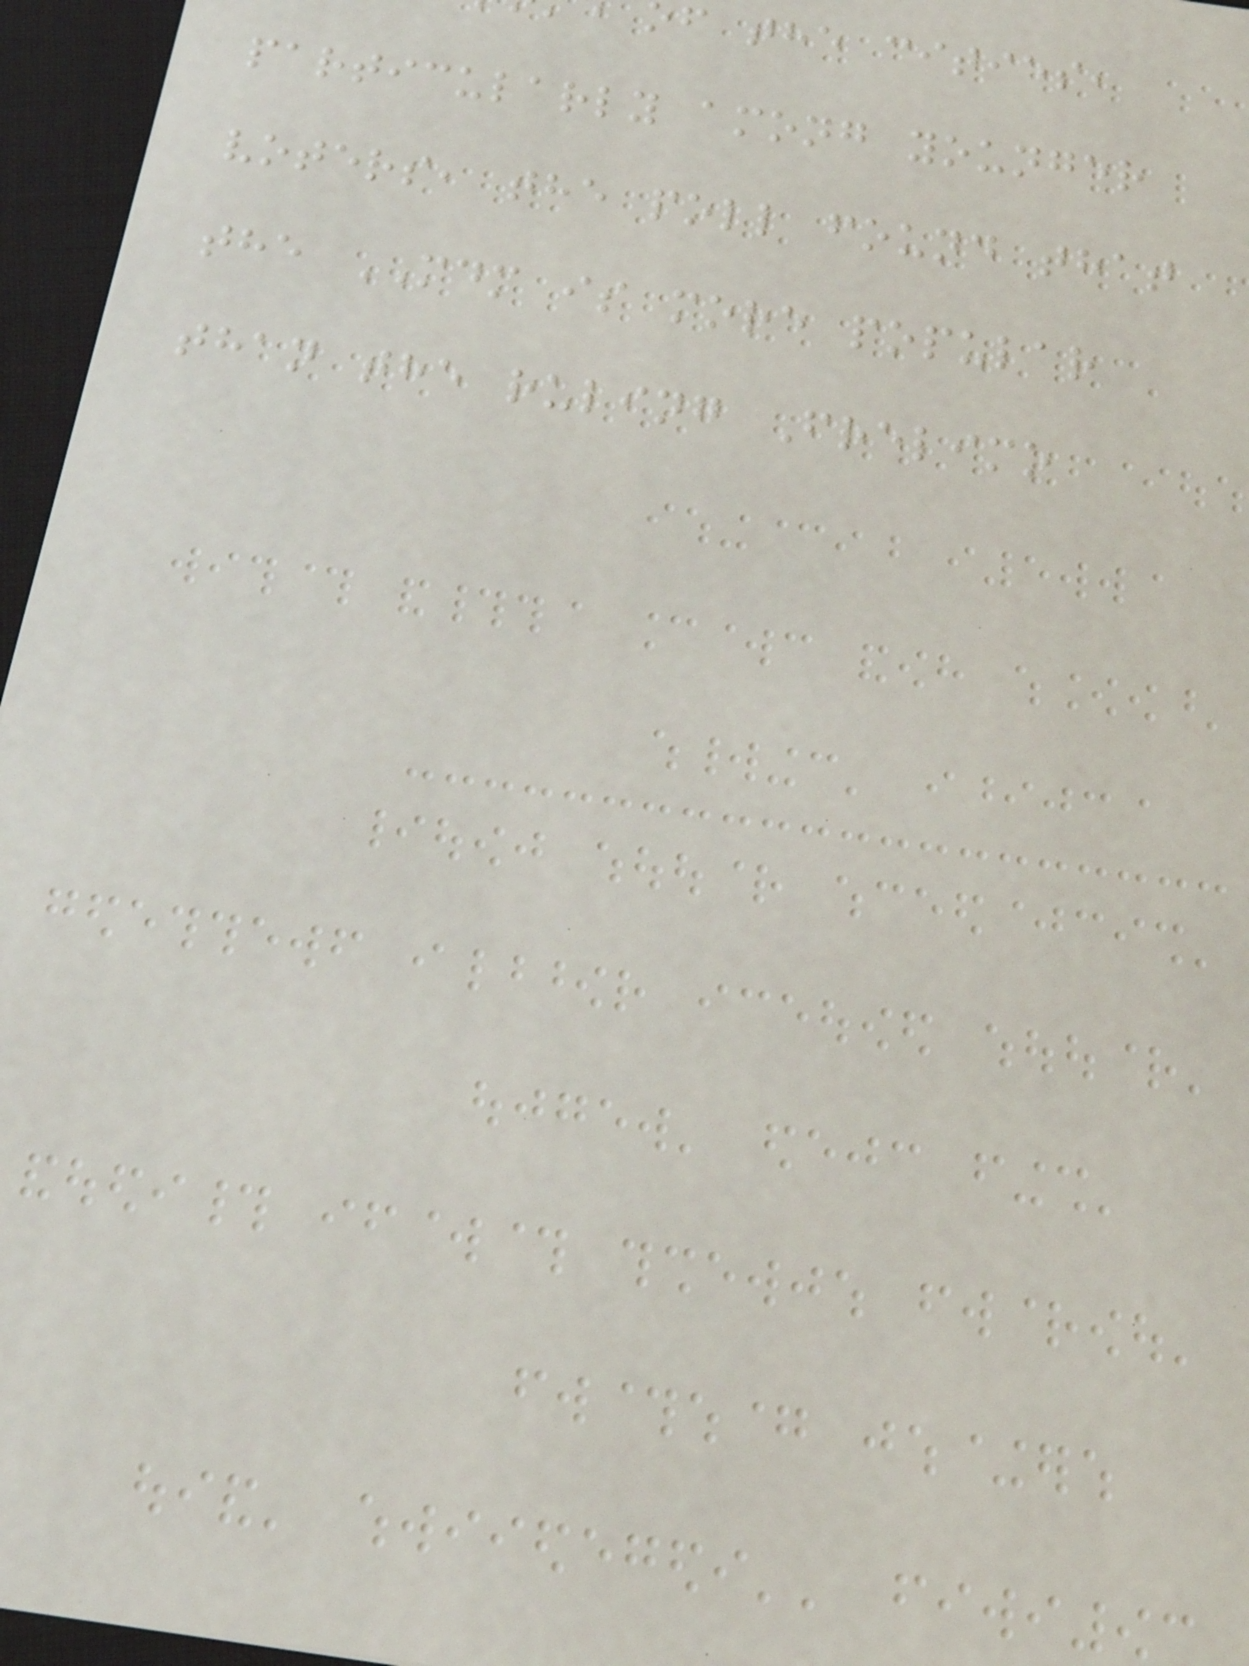f the cities,
particularly among younger
voters, the poll found that
the MDM is more popular
than the ruling Frelimo
